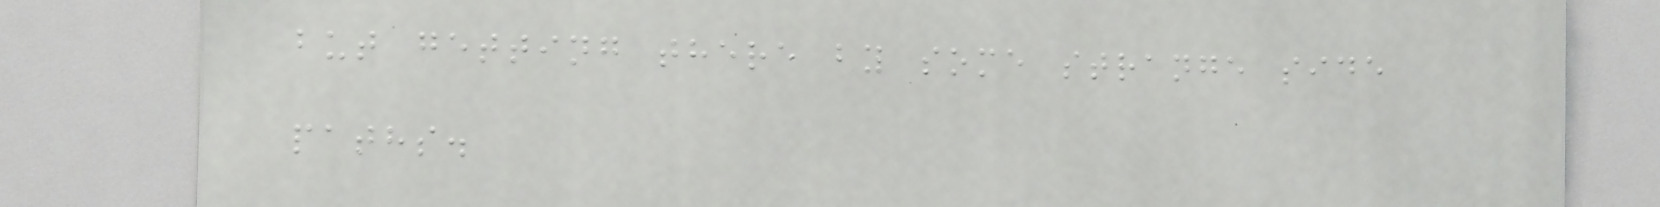but getting there by some strange side
paths.
